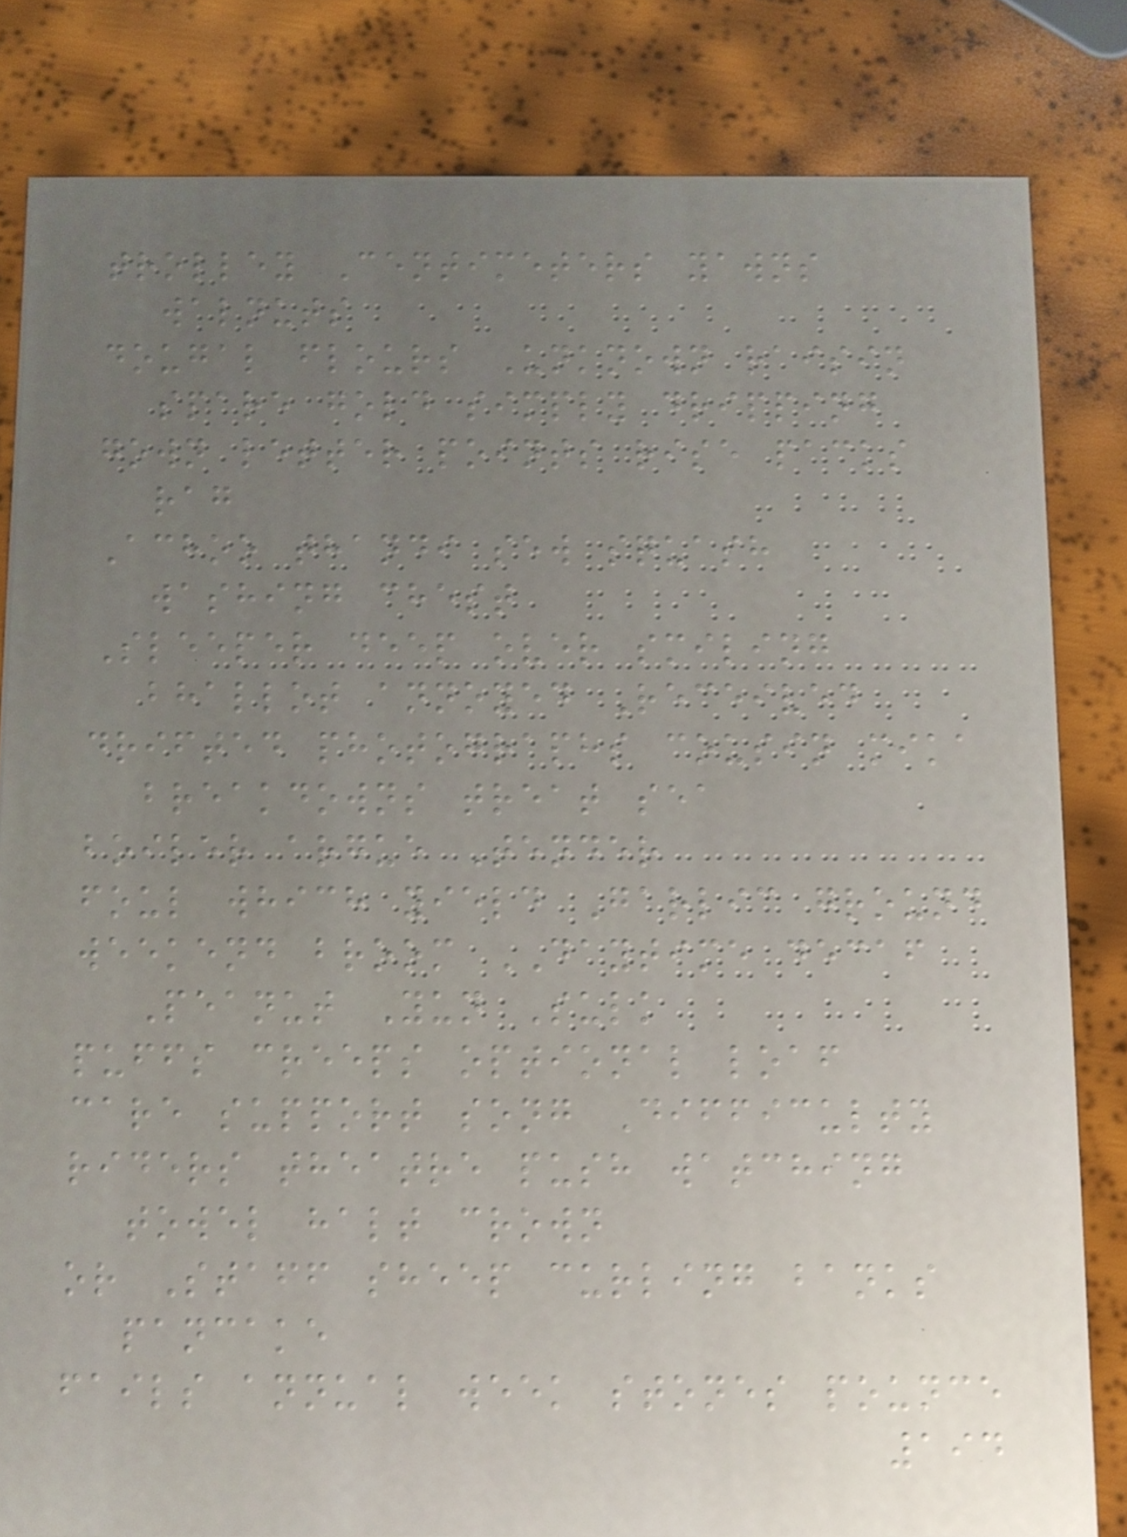trolley Centimeters yawns
walnuts
dougal flours Unknown raisin
spare gold simply dripping
gown letter points rise packs
rag
Achoo thandi sew squash
washing chest
Sleeper deep over smiling
bhallot annoyed Received
drifted photographs cousin mika
breakdowns treat sea
boiler argue Tender
foul which yield Garlic ground
weekend broom DAYTIME decaf
Peanut Yun Sulk
puffs creeps optional loaf
care support song Difficulty
riders theatre push watching
towel halt crown
or Staff sheep curling banks
pancake
fails annual week stones pounce
194
